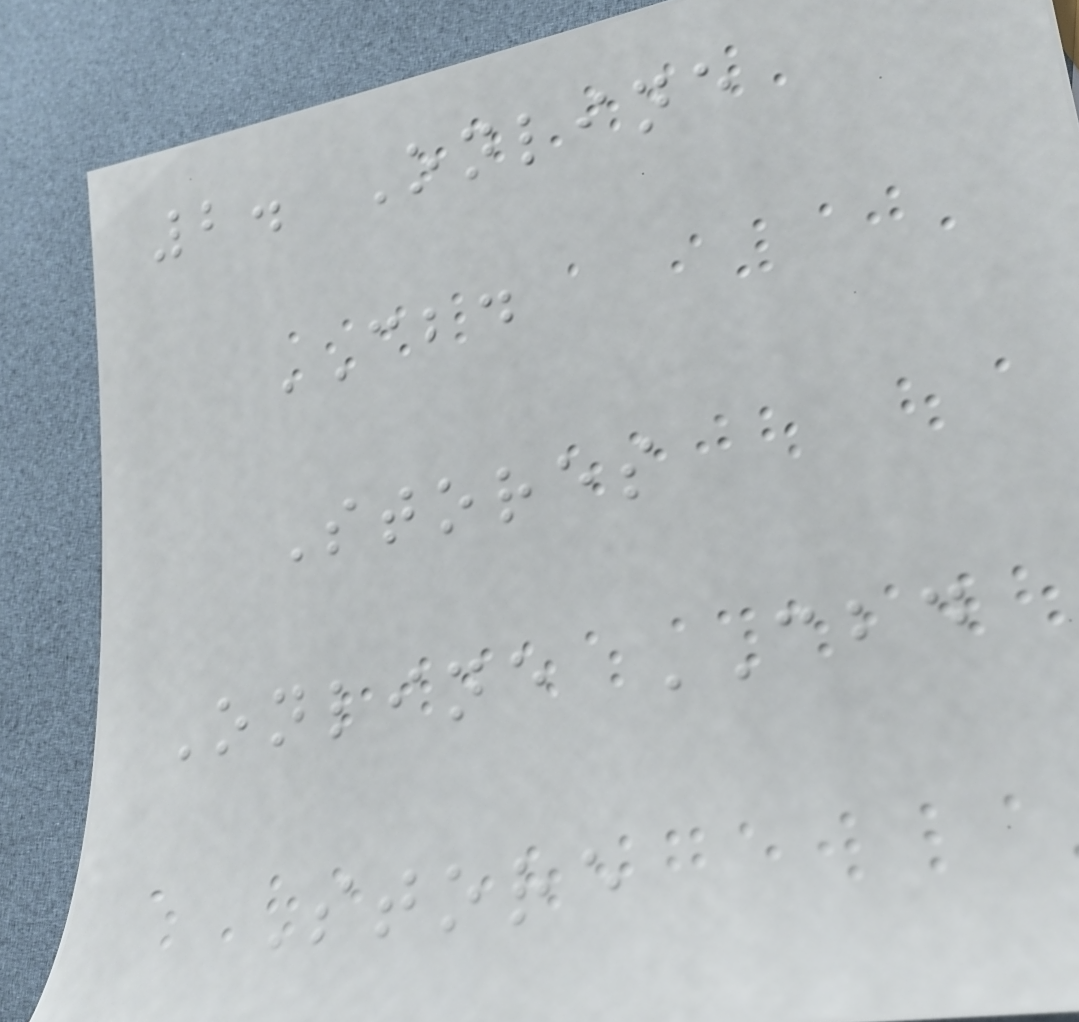2. Online
CBD
Stores
Online CBD
Store
